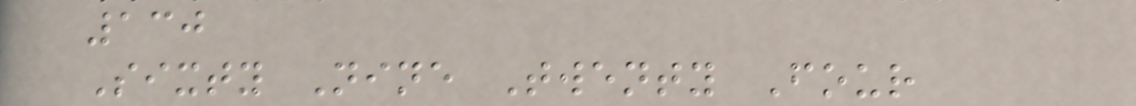130
Sixty Nine Twenty Four
